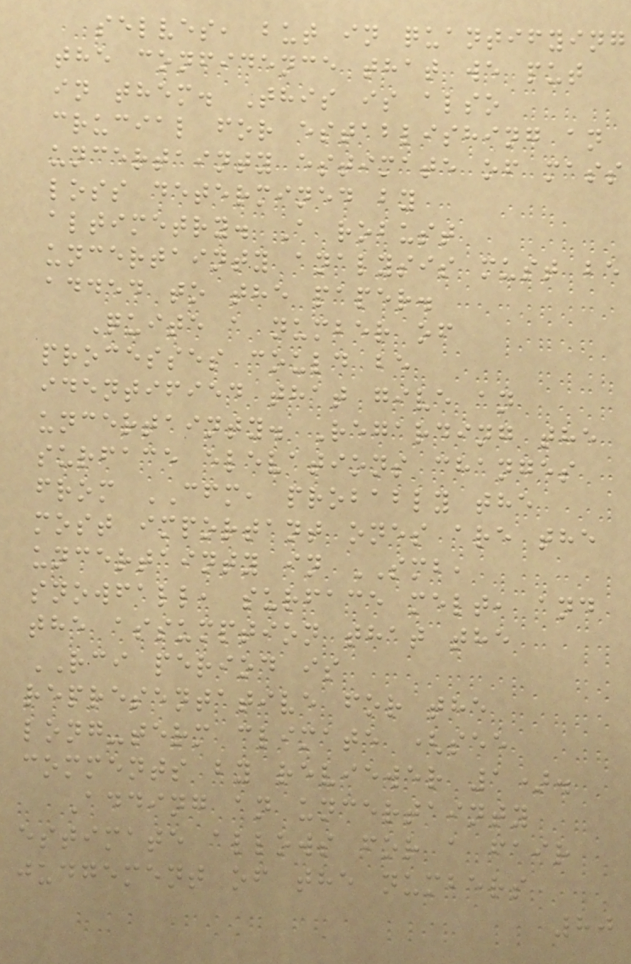selves, but in quantifying
the confidence that we put
in them. This is also
crucial for establishing an
uncertainty estimate of mass
loss determined by
altimetry. A robust
uncertainty analysis must be
added to the paper.
Quite a number of
processes could be
identified that give an
uncertainty. Regarding the
surface elevations changes
from CFM, probably the
most important ones are the
uncertainty in SMB,
snowfall, surface melt, and
the assumption that the
RCI period is
representative for the
long-term climate (see
comments by reviewer 1).
Adding an uncertainty
estimate allows for a fair
judgement of the numbers
80
